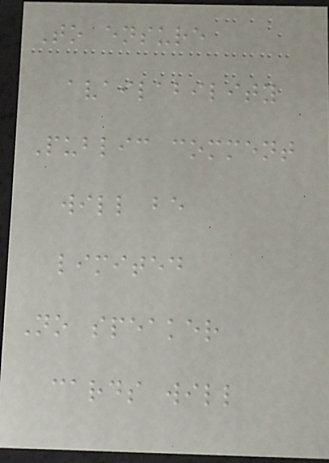To ensure
availability
Public comment
will be
limited
No speaker
cards will
